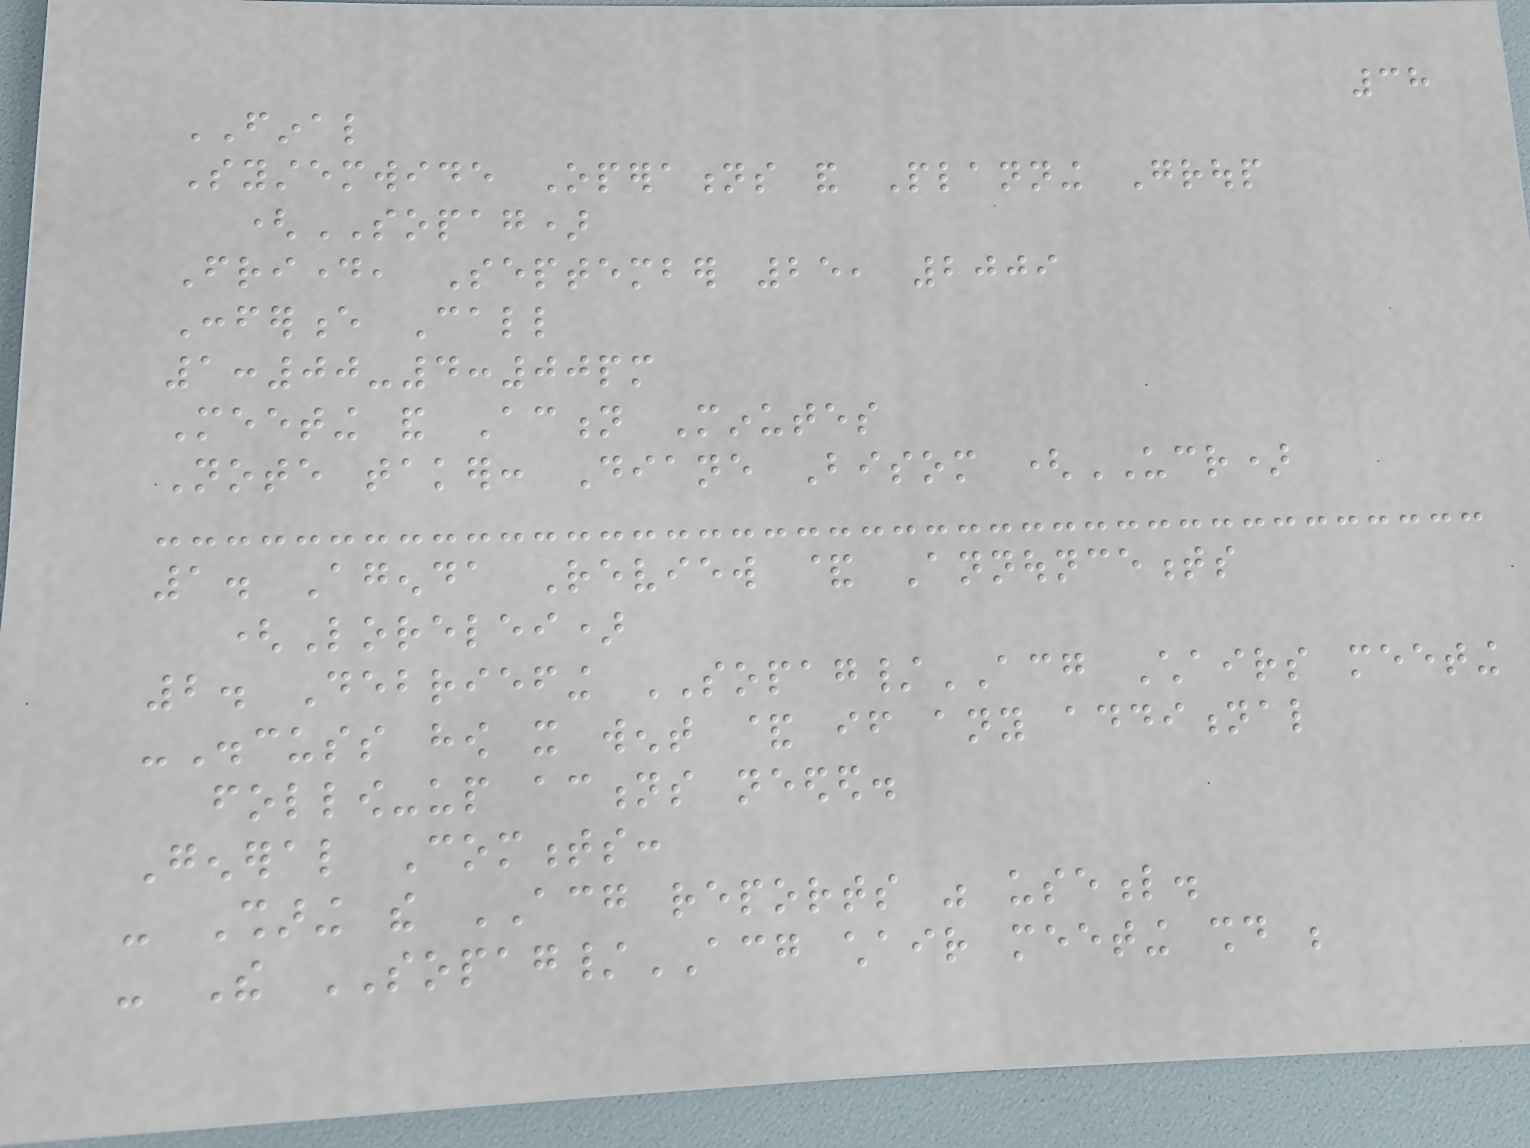38
FINAL
Systemwide Operations and Planning Group
(SOPAG)
Friday, September 25, 2009
Conference Call
1:00-4:00pm
Meeting and Action Minutes
Note taker: Diane Bisom (UCR)
1. Agenda Review & Announcements
(Lorelei)
2. Debriefing SOPAG/ACG Chairs meeting
-Discuss how it went & if any additional
follow-up actions needed.
General Comments:
- Sharing the ACG reports was useful.
- The SOPAG/ACG chair meeting should be
